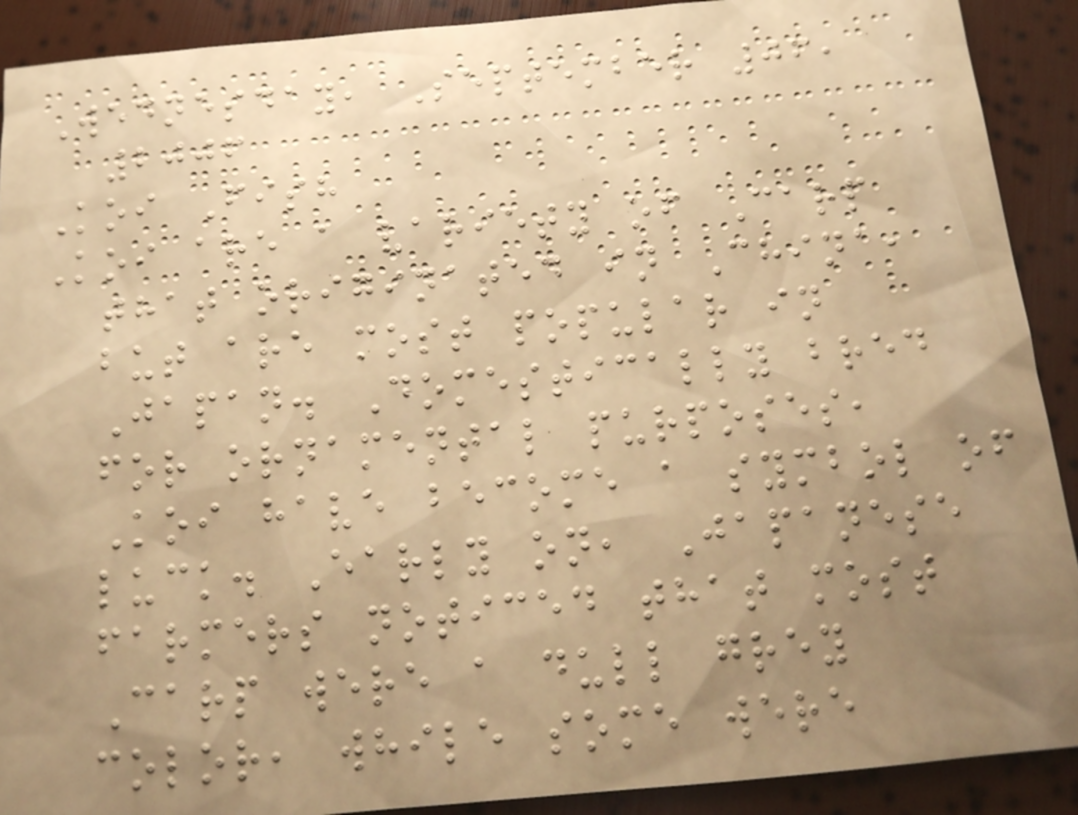Wednesday, September 06,
2006
Koi Fish
Koi are a variety of Carp
that originated in China,
but are most popular in
Japan. Domestically bred
for ornamental purposes,
Koi have become a symbol of
luck. Early on, Japanese
farmers noticed that most
Carp were a dull grey
color, while some were
